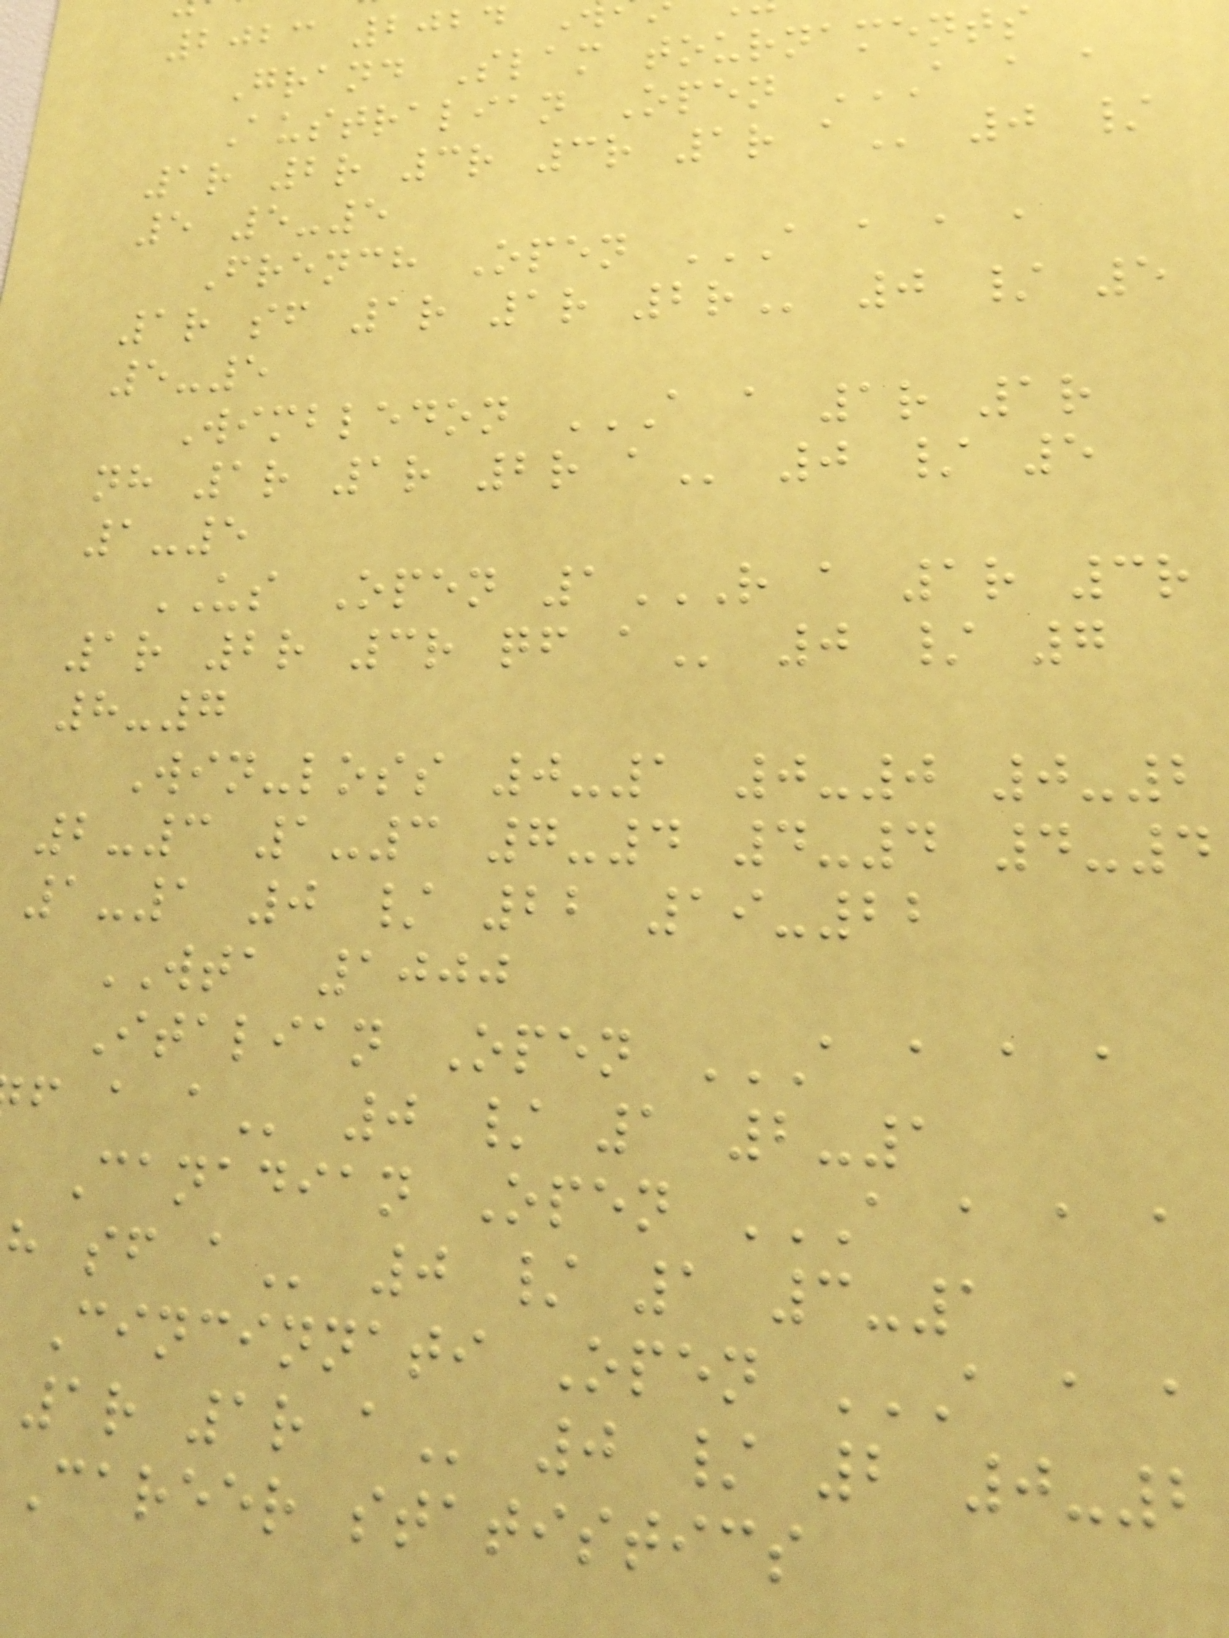2023 2024
Grand Slam tournaments
Australian Open A A A
1r 2r 3r 3r 1r
5 5-5
French Open A A A A
1r sf 1r 1r
5-5
Wimbledon A A 1R 1R
nh 1r 1r 2r
1-5
US Open 1R A 1R 3R
1r 2r 3r qf
8-7
Win-loss 0-1 0-0 0-2
2-3 1-3 7-4 4-4 4-4
1-1 0 / 22 19-22
WTA 1000
Italian Open A A A A
Canadian Open A A A A
Cincinnati Open A A A
1r 1r
Career statistics
